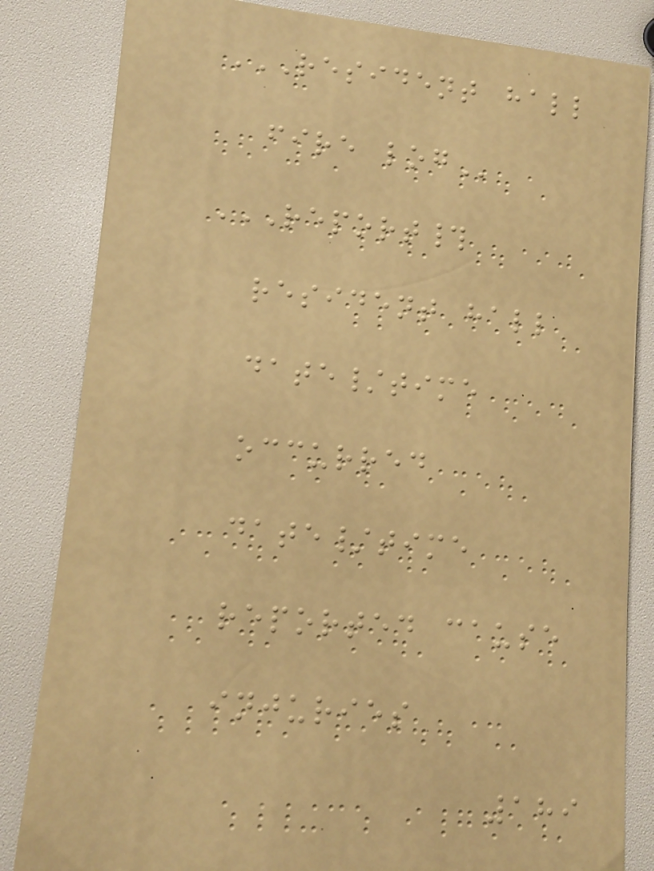RESIDENT HALL
FIRE LOG
REPORT#
RESIDENT HALL
DATE/TIME
OCCURRED
DATE/TIME
REPORTED CAUSE
INJURIES
189
